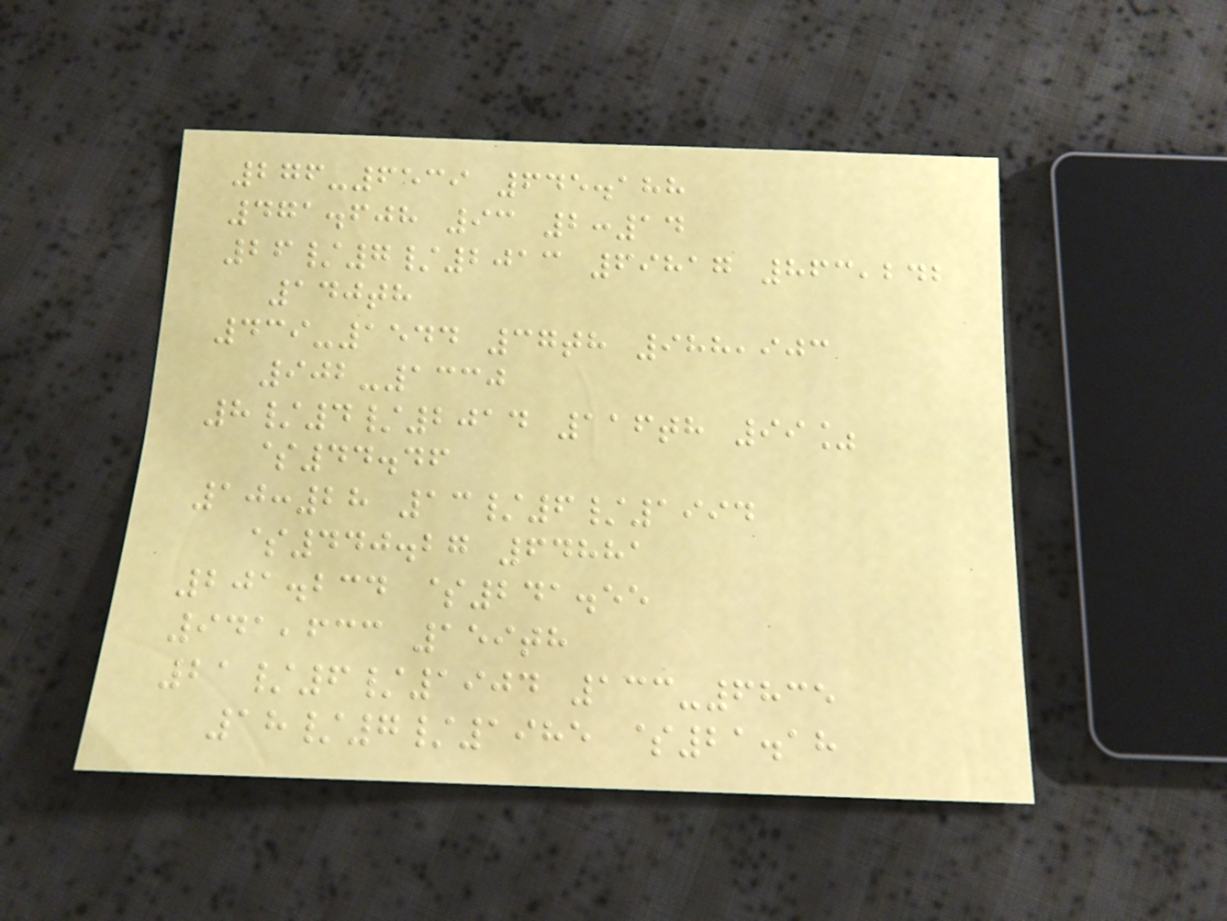276-6539 645.188
471.608 93 2:14
26/7/2013 69817 863,242
140th
439-1544 37th 988,903
902-1330
8/4/2014 116th 99%
$44.46
10:28 13/6/1994
$440.27 64881
201.234 $241.55
941,633 159th
21/6/1904 133-6835
18/7/1985 $21.18
